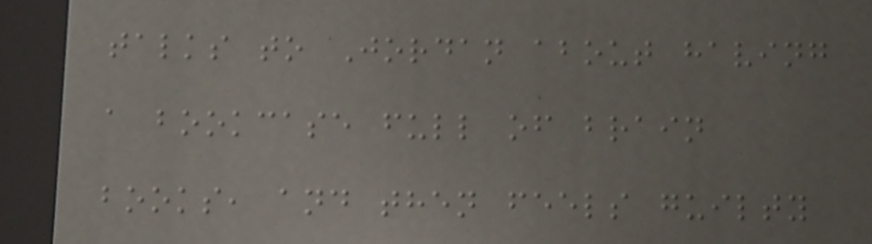talks to Jordan about having
a bookcase full of brain
books, and then feels guilty
